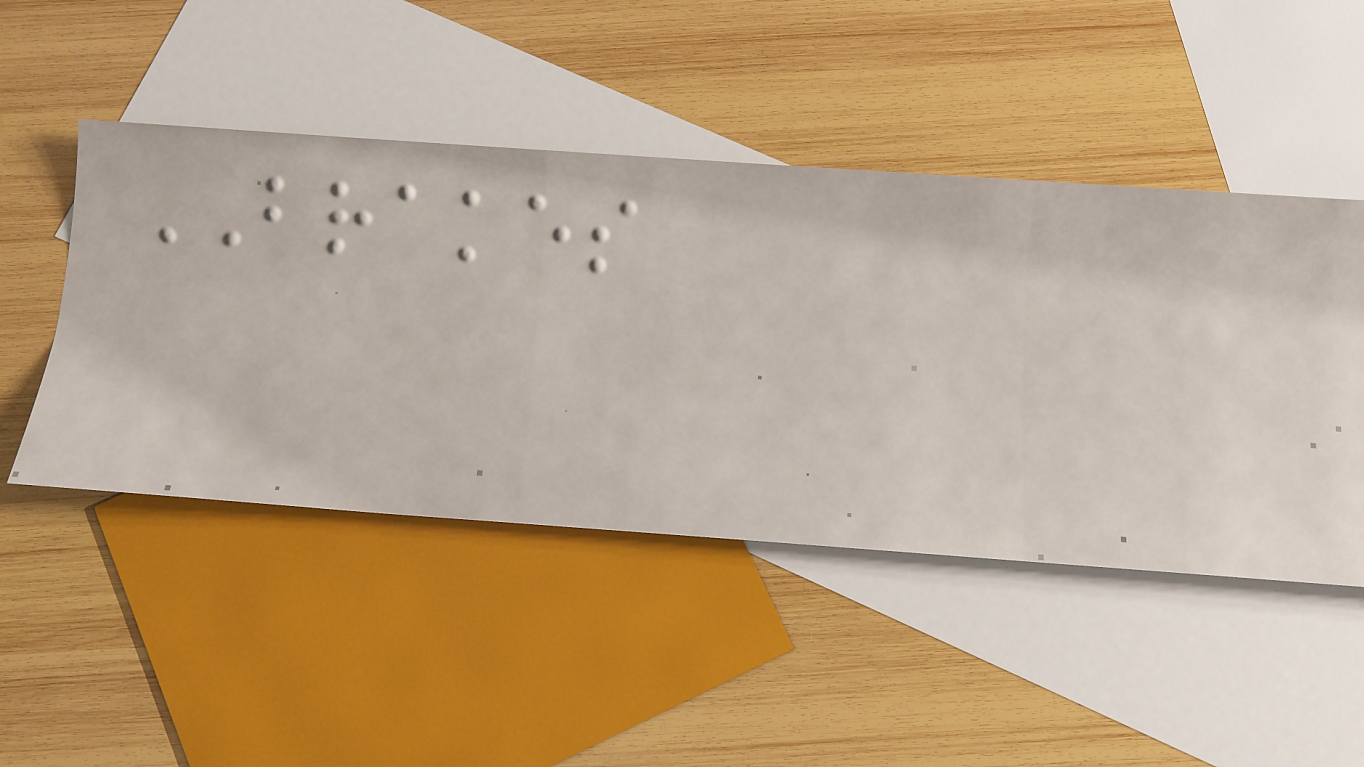BRAKES
